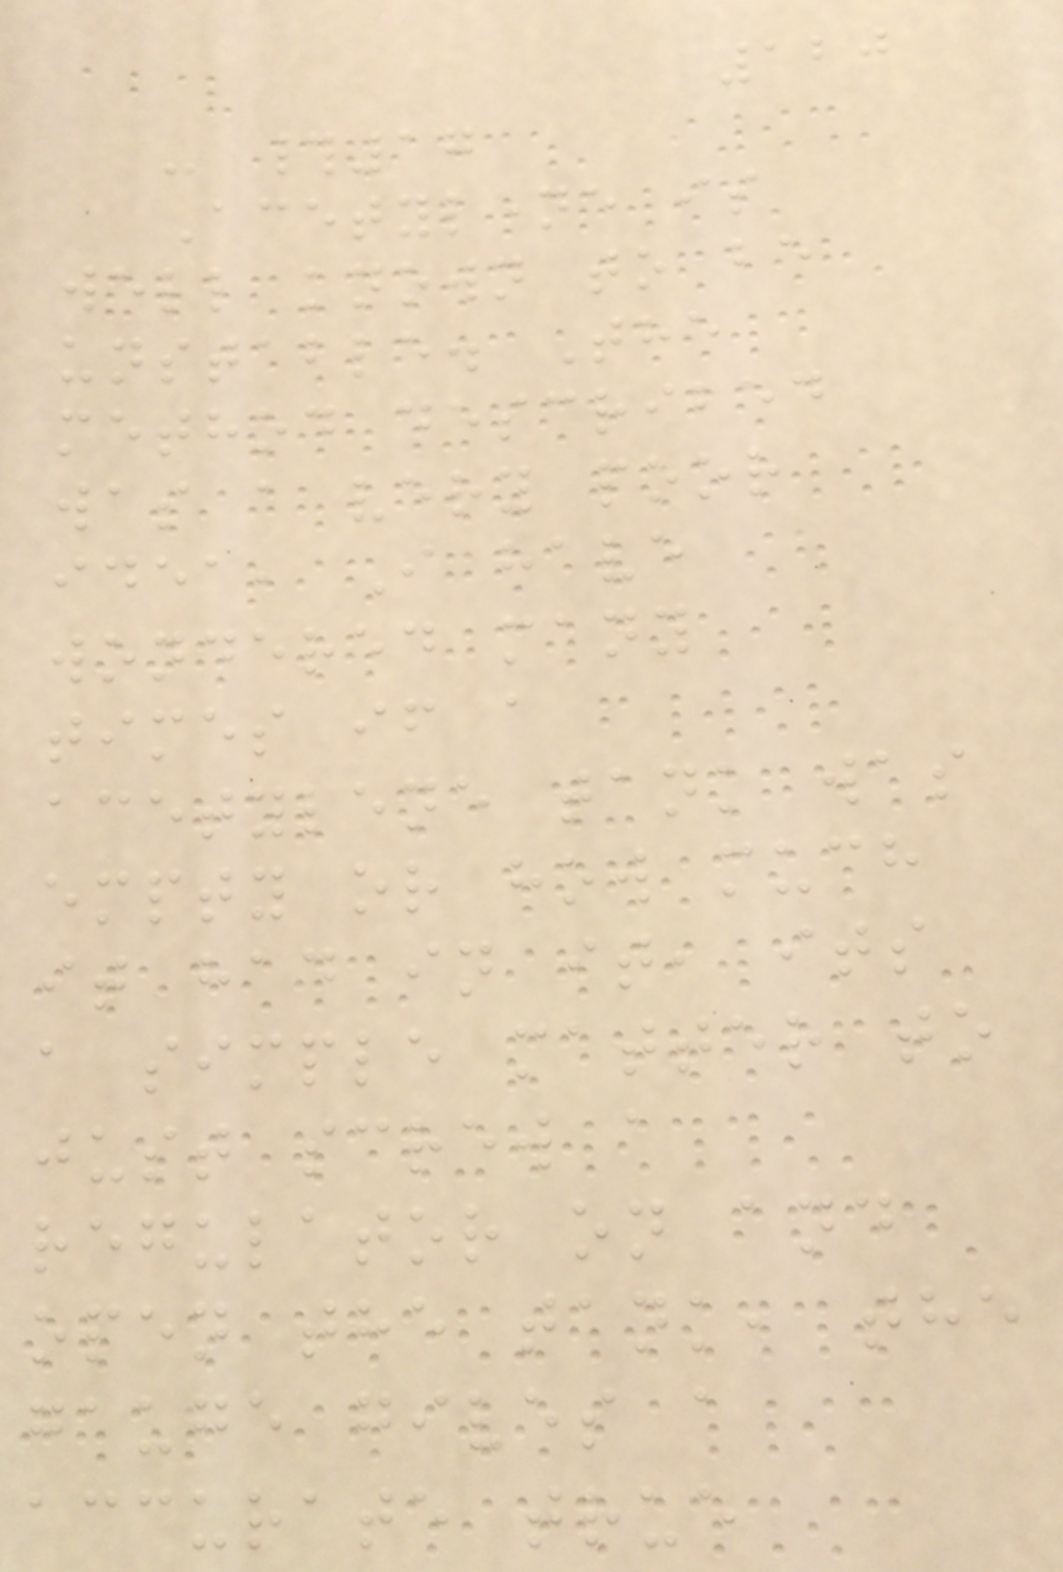120
- #17
Acetylene is
well known to be
unstable. The
method described
was a very poor
idea, I have
wondered many
times if a
acetylene tank was
empty or how much
it had in it, its
a simple matter to
just screw a
regulator on and
open the tank, the
gauge gives a
accurate true
